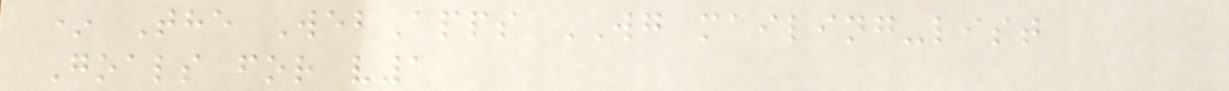* The WebApps WG mailing-list
Goals for v1
